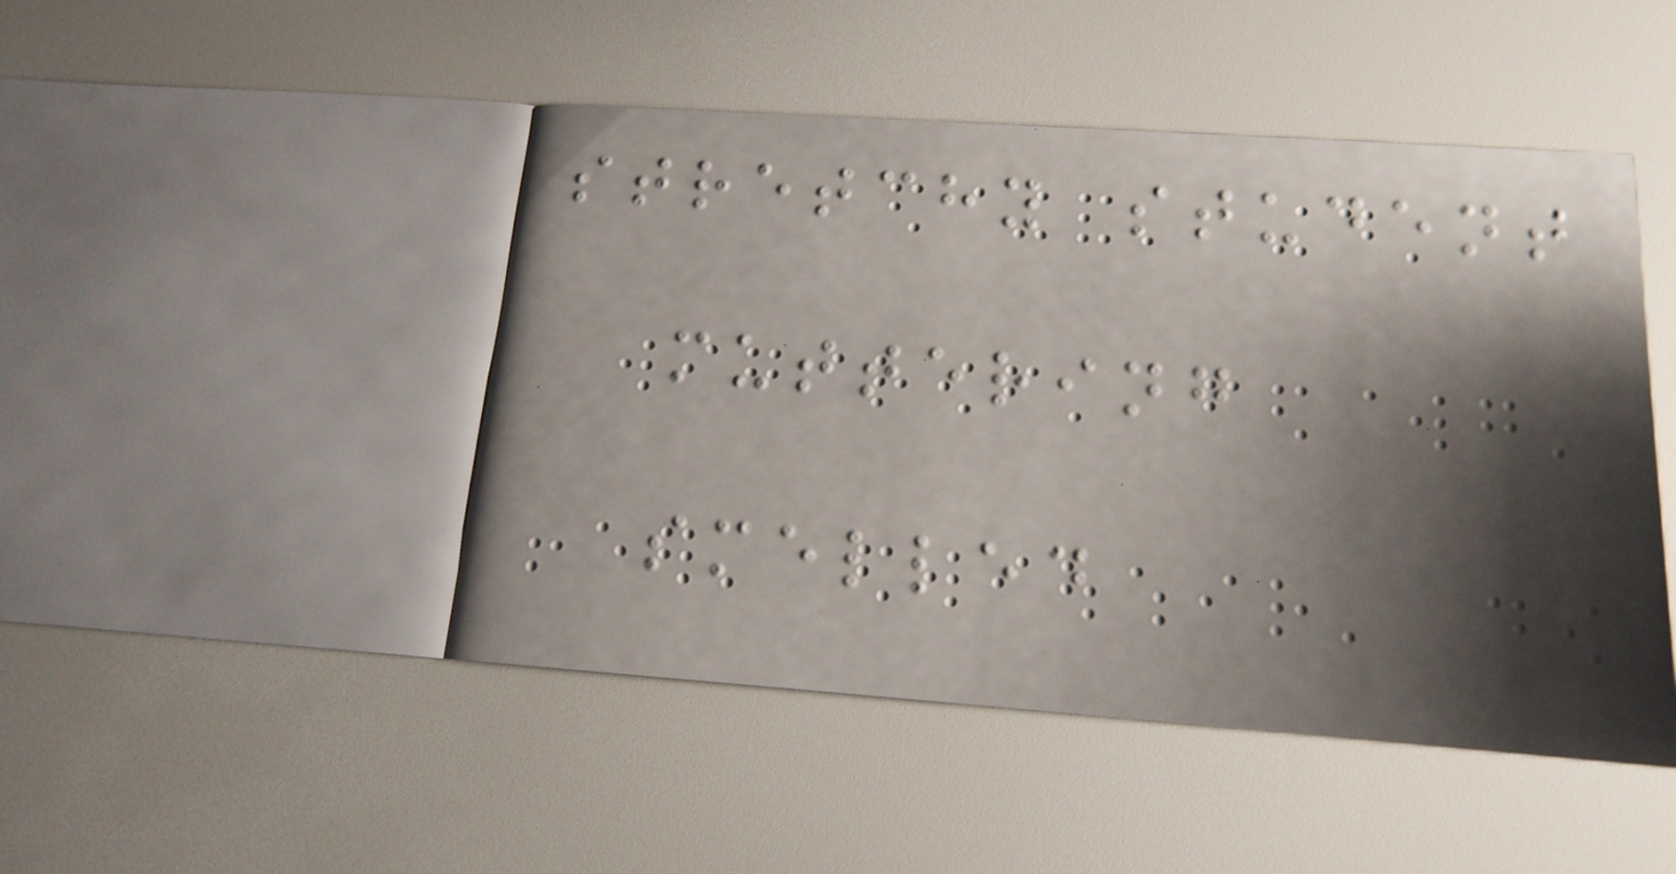stretchy student
muttering
smelled
